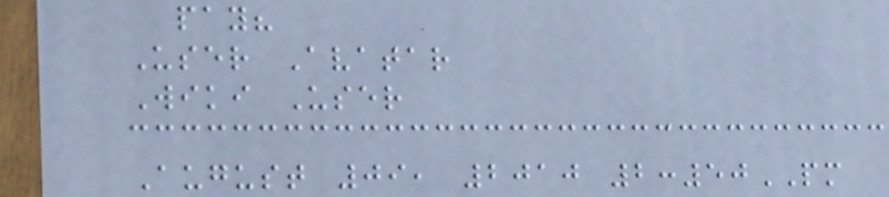pay?
User Avatar
Wiki User
August 09, 2010 2:50PM
